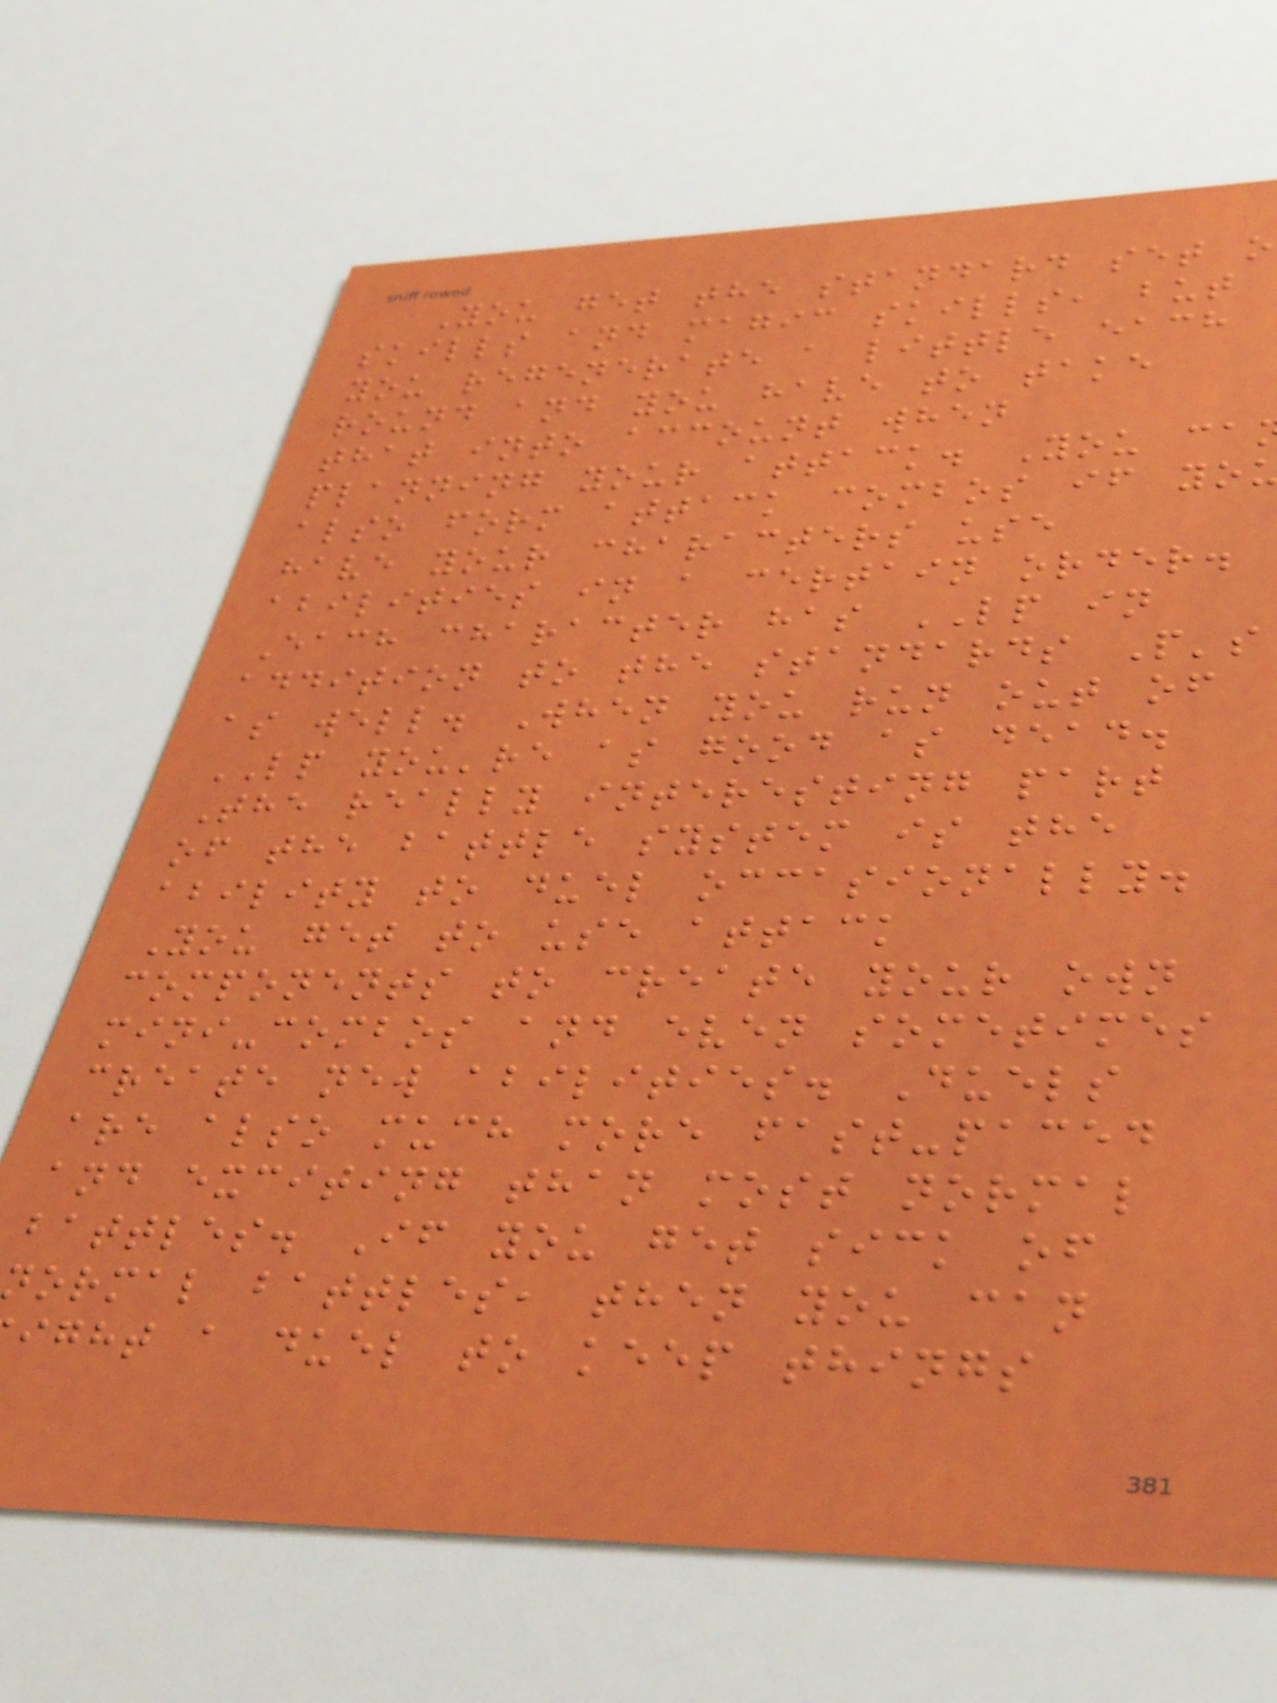You get the standard set o
skills and magic skills, but
you regenerate a little each
round and you have to take
that into account when
planning your attack. You ca
also form attack combos if yo
have your characters use
abilities in a certain order.
Each character has LP in
addition to the standards P's
as well. When you run out of
LP you're as good as dead.
The really interesting part
of the battle system is the
ability to duel occasionally.
You get to use attack
components to create your own
mini-combos and even sometimes
create new abilities. Duels
are also much more fast-paced
and exciting than most normal
battles. If you get sick of
normal battles, then you can
ight a duel to keep things
